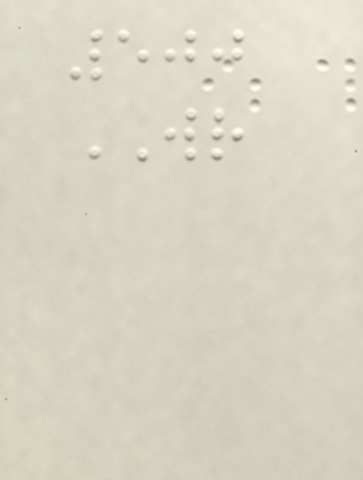500
WR
